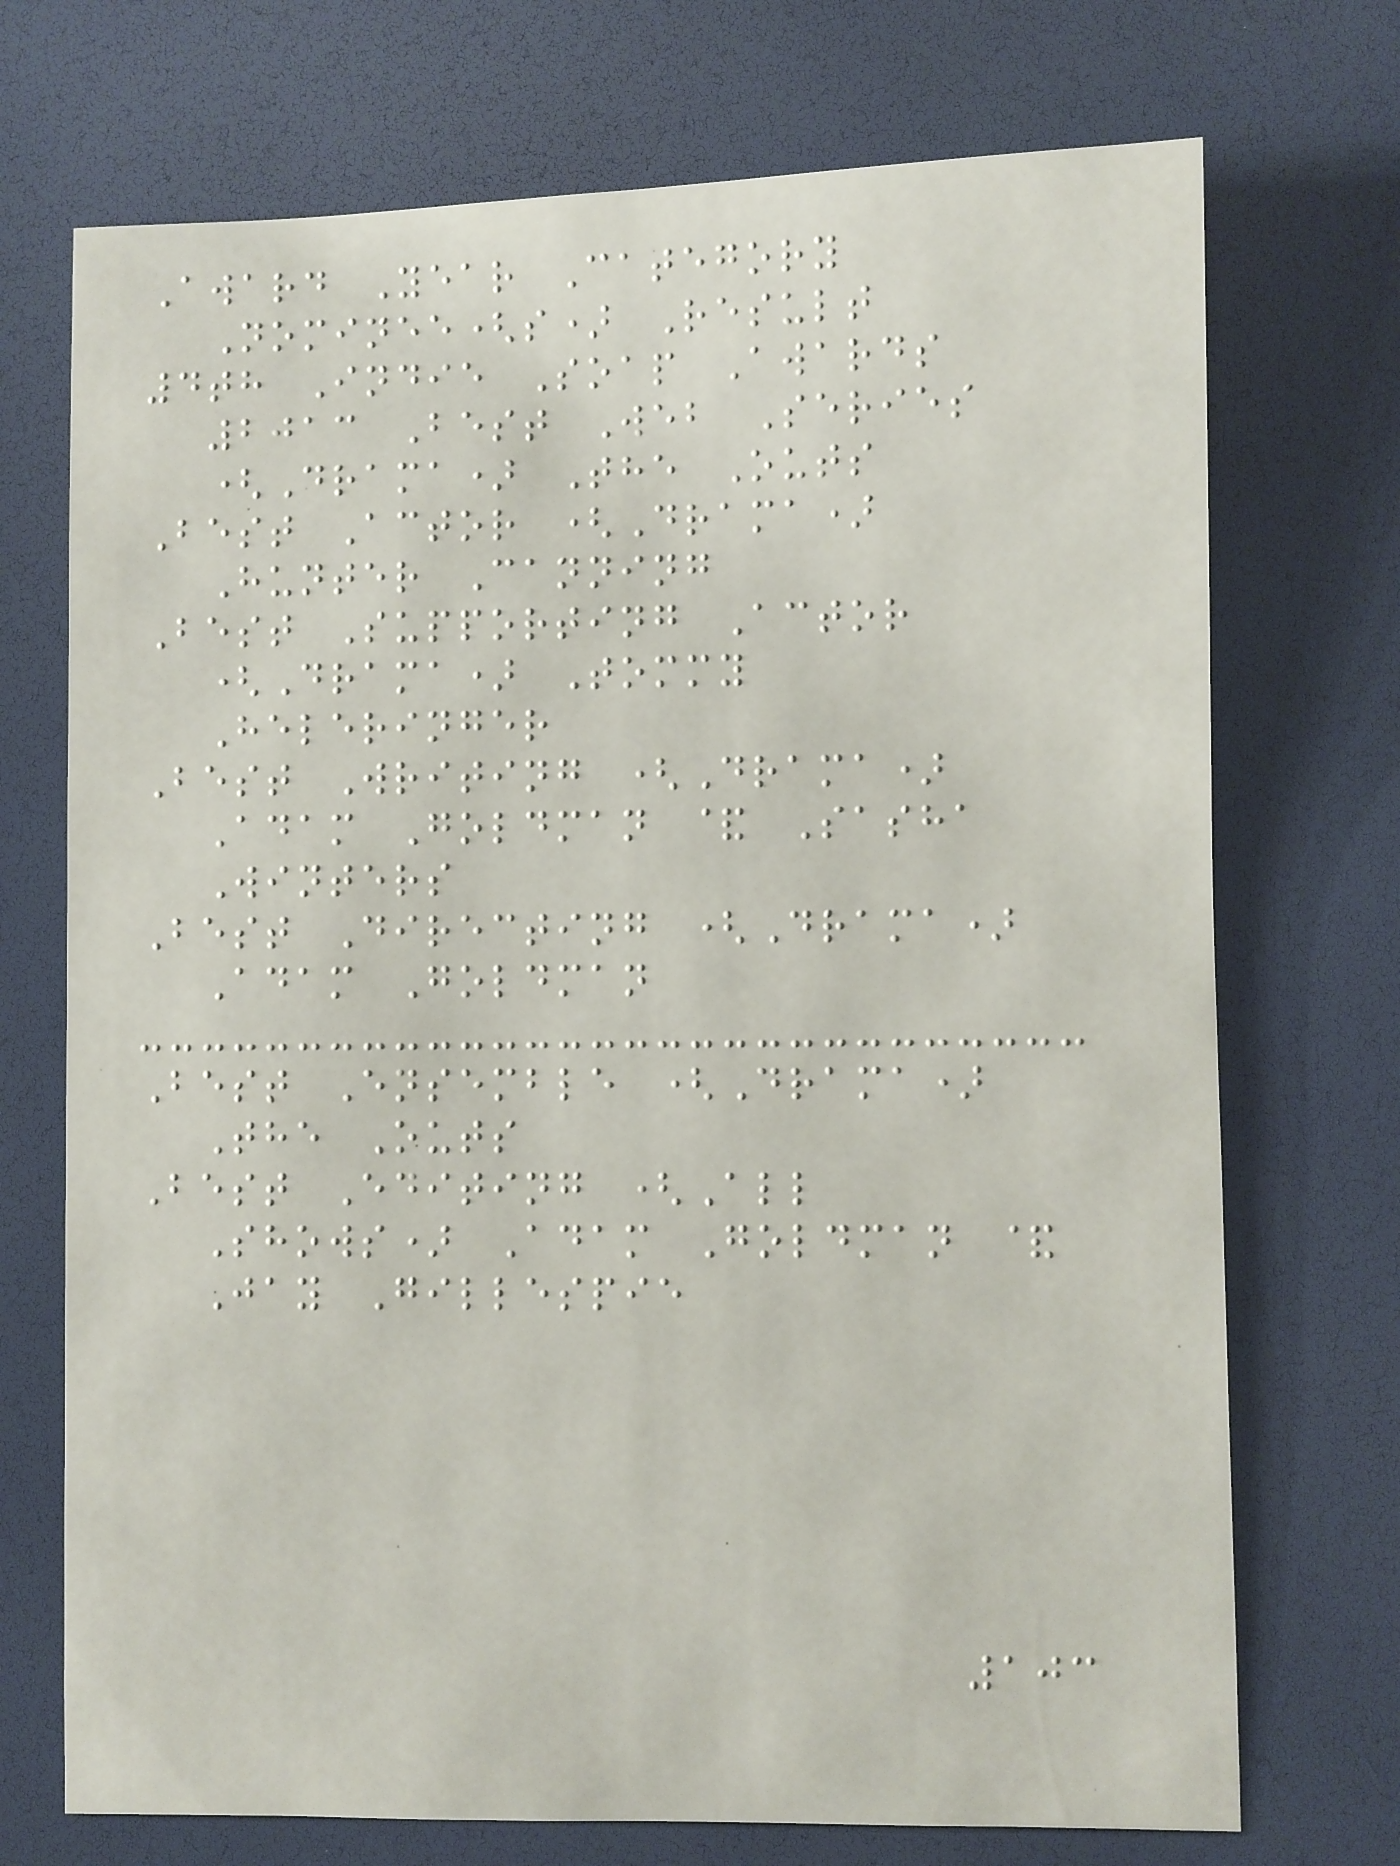Award Year Category
Nominee(s) Result
4th Indie Soap Awards
2013 Best Web Series
(Drama) The Outs
Best Actor (Drama)
Hunter Canning
Best Supporting Actor
(Drama) Tommy
Heleringer
Best Writing (Drama)
Adam Goldman & Sasha
Winters
Best Directing (Drama)
Adam Goldman
Best Ensemble (Drama)
The Outs
Best Editing (All
Shows) Adam Goldman &
Jay Gillespie
103
